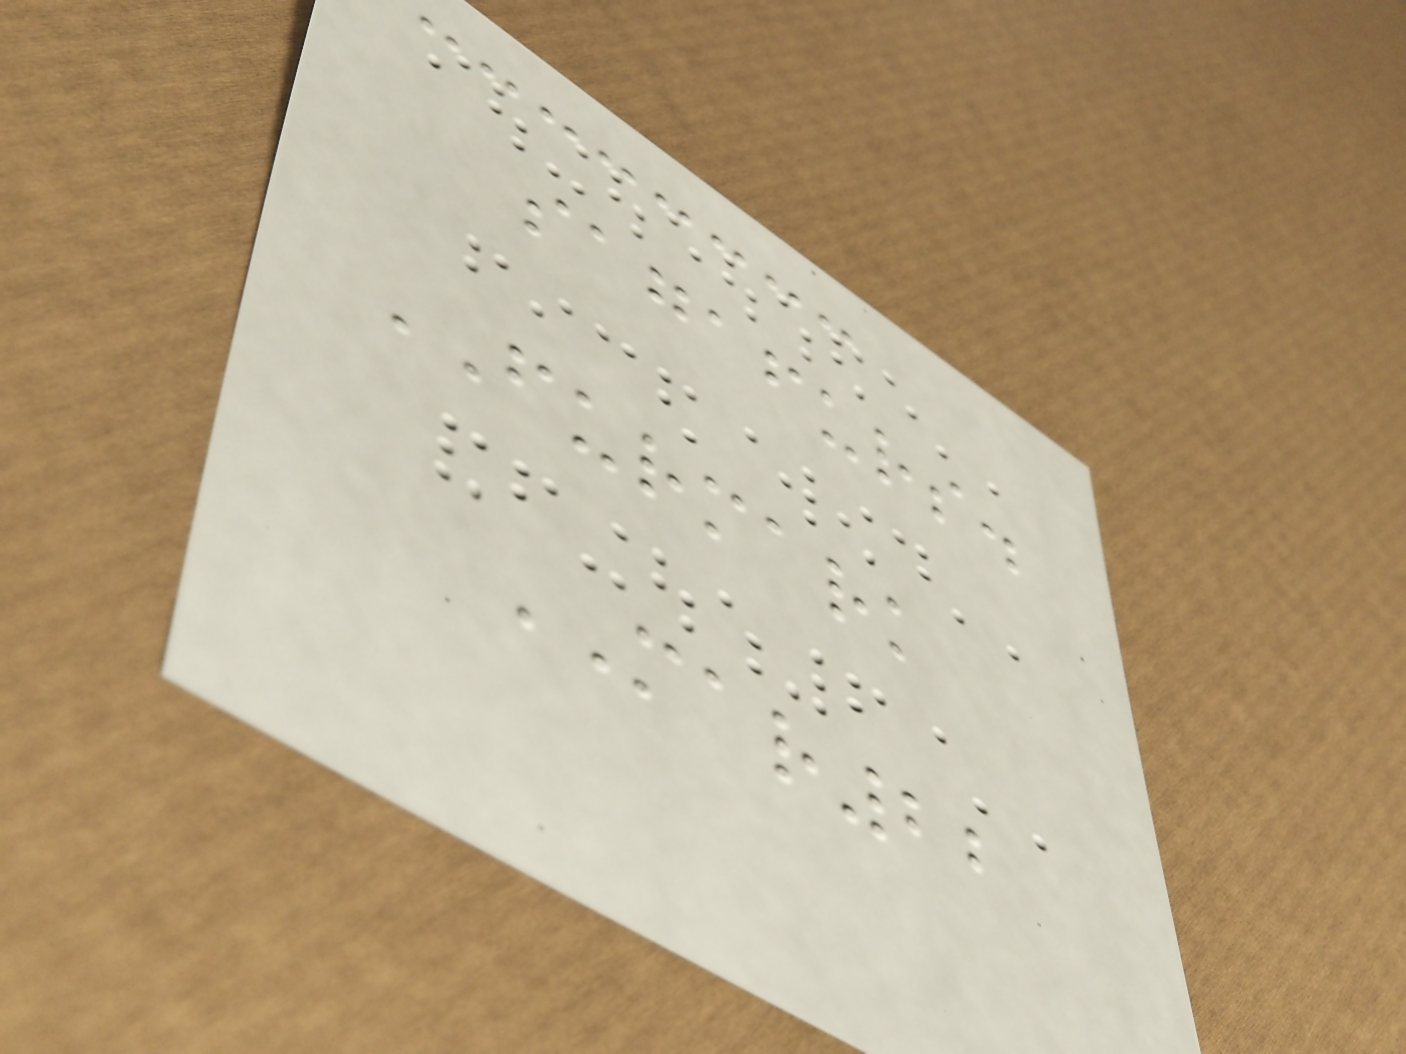sagafurs.
FURMARK
MAR22
